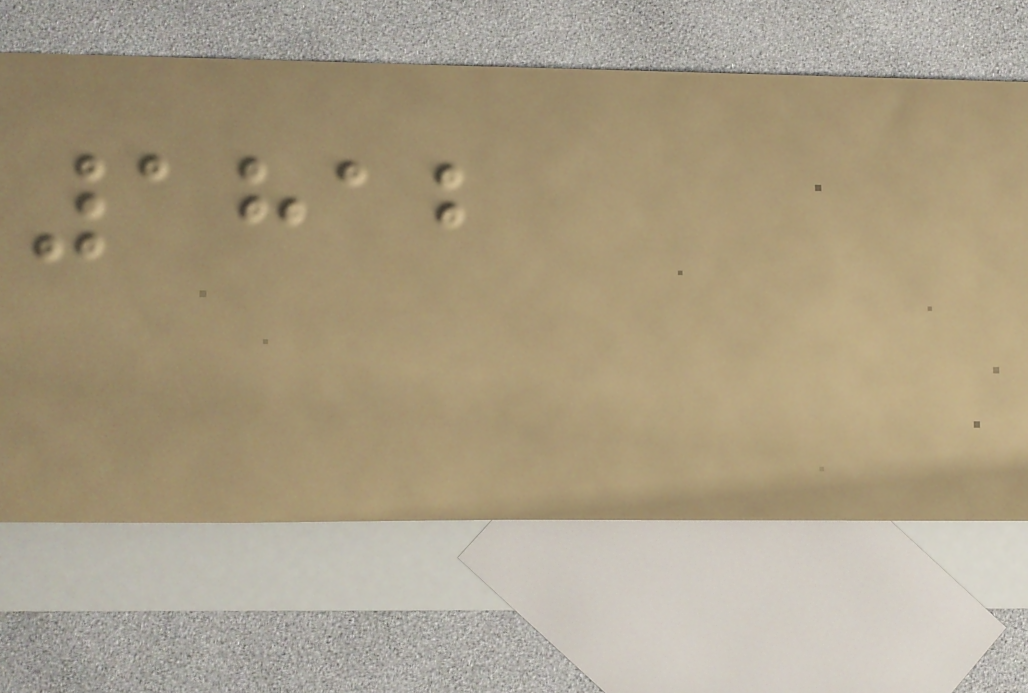1812
